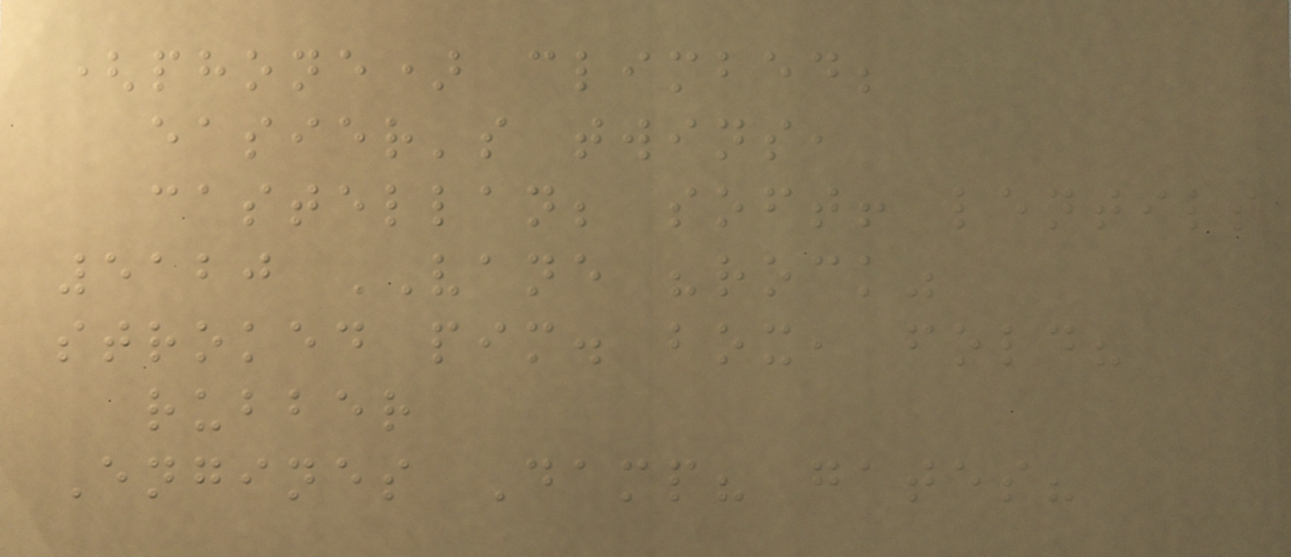(phone) climbed;
easier's twins,
castellan; soft! lentils
5120 VANE "rock"
stroked pim. box, fold?
rubber
Engines Damp? gates?
